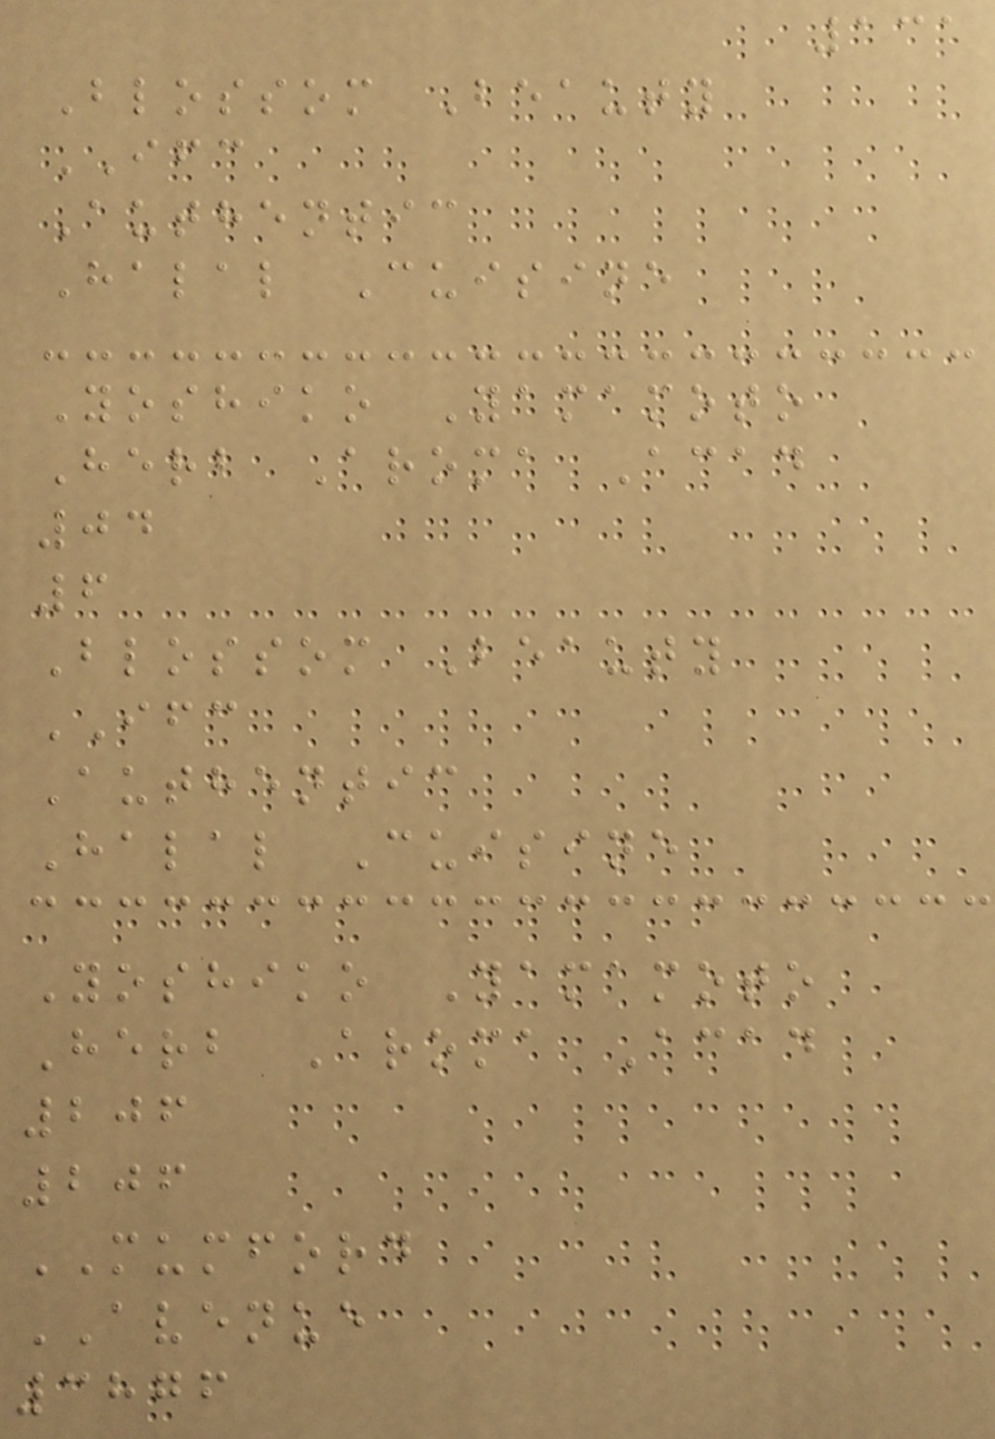131
Blossom Beauty
IFC
Authentic
Halal Cuisine
Yoshiko Yamamoto
Herb Aroma Acad
04
6
Blossom Beauty
IFC
Authentic
Halal Cuisine
Yoshiko Yamamoto
Herb Aroma Acad
206
206
MUMFORD
AVENUE
3876
